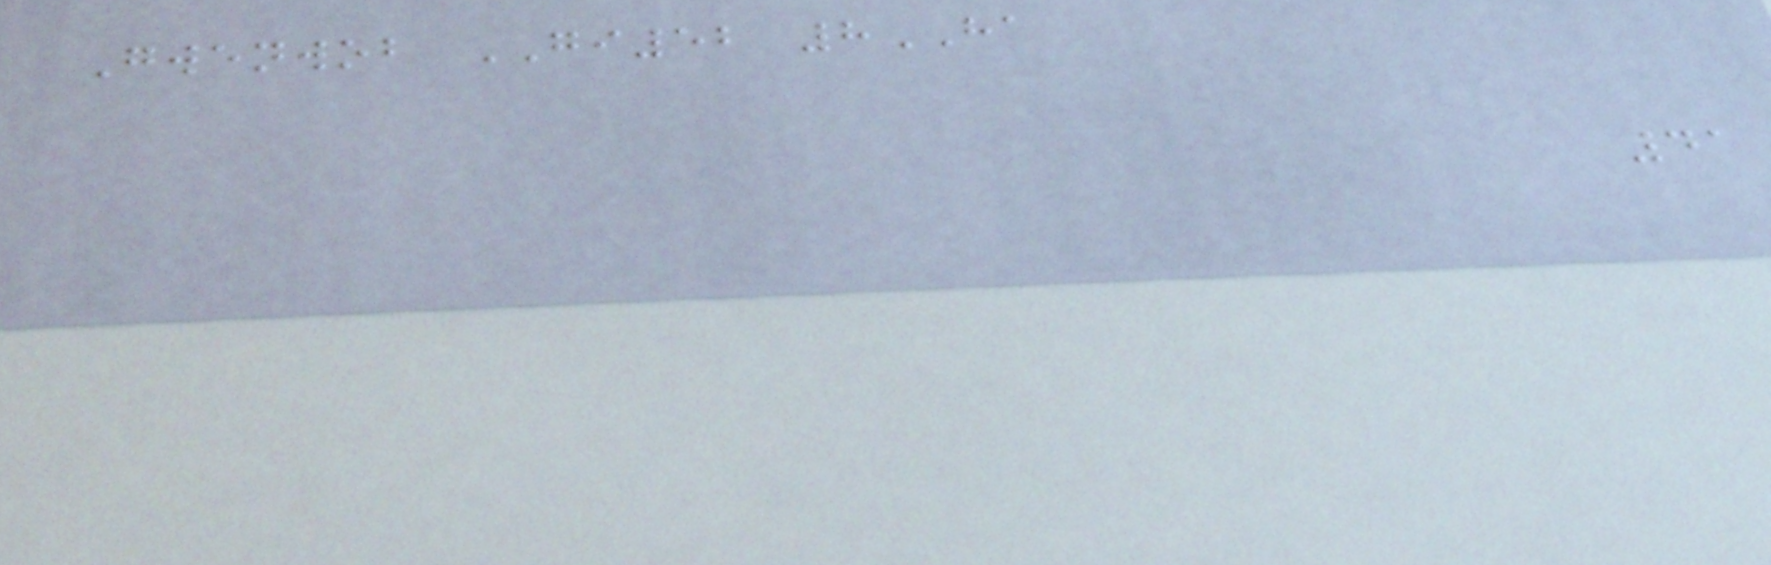Gwenwob GI52 8HA
41
